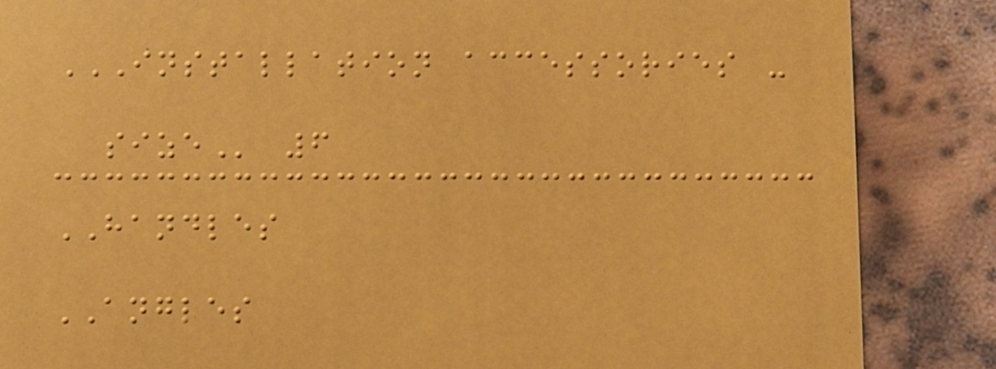INSTALLATION ACCESSORIES -
SIZE 6
HANDLES
ANGLES
